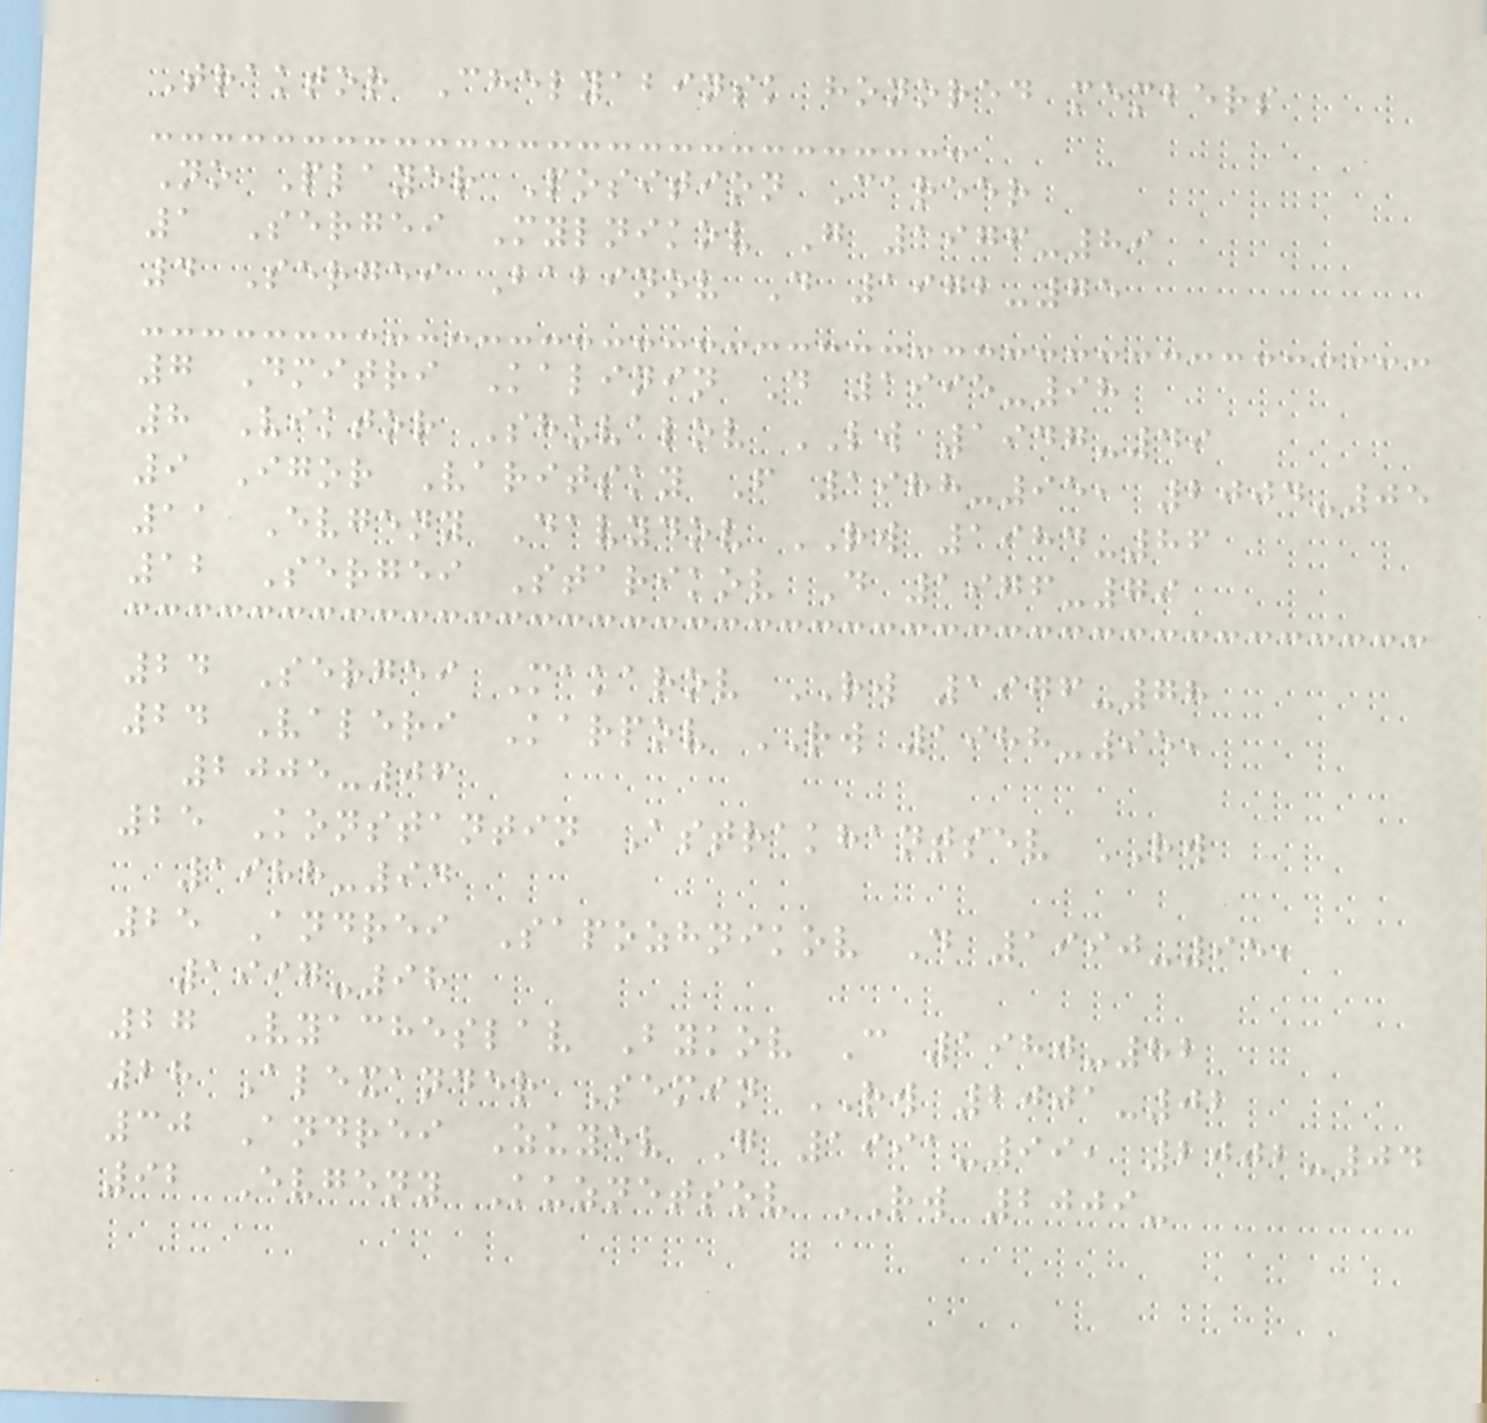Traktor Chelyabinsk honored members
No Player Position Career
1 Sergei Mylnikov G 1976-89
4 Sergei Babinov D 1972-75
7 Dmitri Kalinin D 1995-98
8 Viktor Shuvalov LW 1947-49
9 Igor Varitsky F 1988-95, 2004-05
11 Evgeny Davydov RW 1984-86
12 Sergei Starikov D 1976-79
24 Sergei Makarov RW 1976-78
24 Valeri Karpov RW 1988-95,
2005-06
25 Konstantin Astrakhantsev RW
1988-94
25 Andrei Sapozhnikov D 1990-95,
1997-98
27 Vyacheslav Bykov C 1980-82
28 Alexander Semin RW 2001-02
30 Andrei Zuyev G 1991-99, 2002-04
92 Evgeny Kuznetsov RW 2009-
